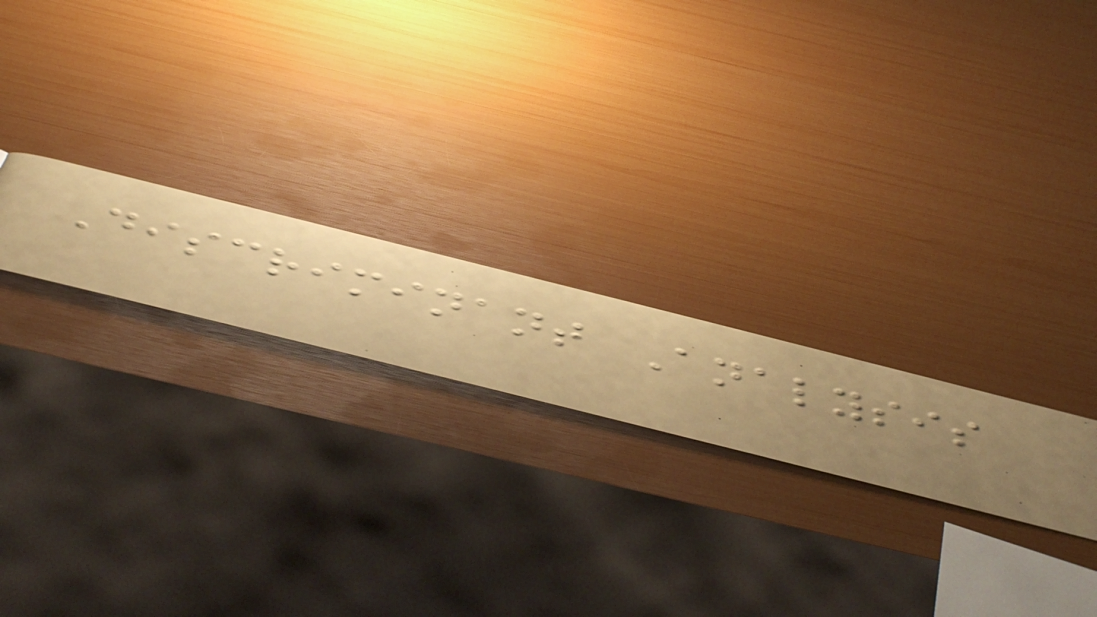Discriminant Analysis
